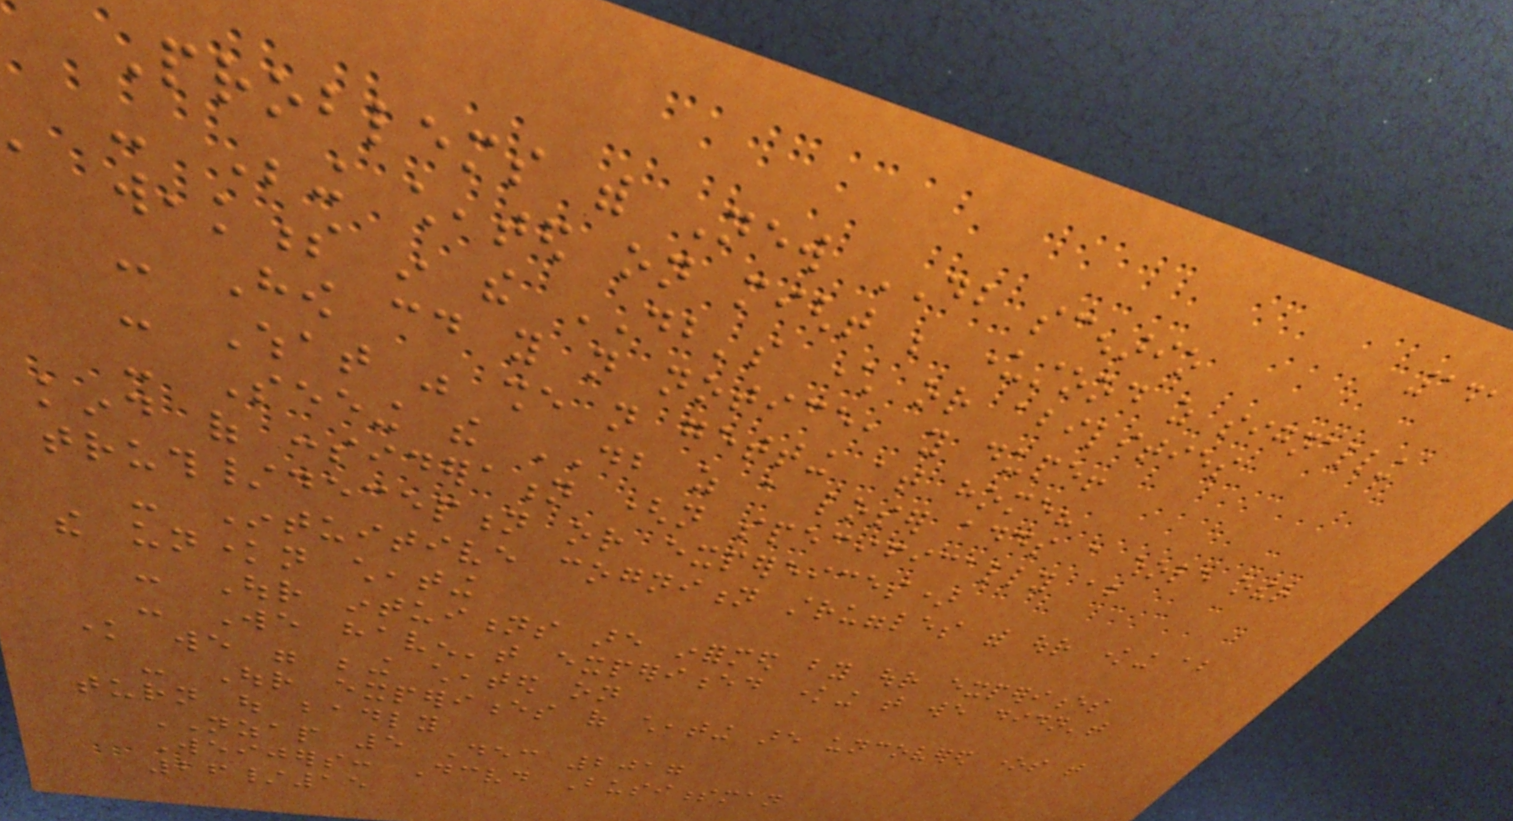141
Problems with New DB scenario
- Being cheated on might be understood as signalling
a weakness in the DB's character or abilities
- How could you not notice, you dupe!
- What was she not getting at home?
- Seeing the DB as a loser adds a whole other
kind of consideration (not specifically about
truth/deception or expereices)
- Intuitive cognition struggles with our knowing about
the unknown cheating
- Our intuitions are informed by our experiences
- We haven't experienced knowing that we didn't
know we were being cheated on
- Our experiences of cheating are uncovered ones that
turn out badly
NZAP 5 Dec 2017
Weijers: Deceived Businessman
26/15
